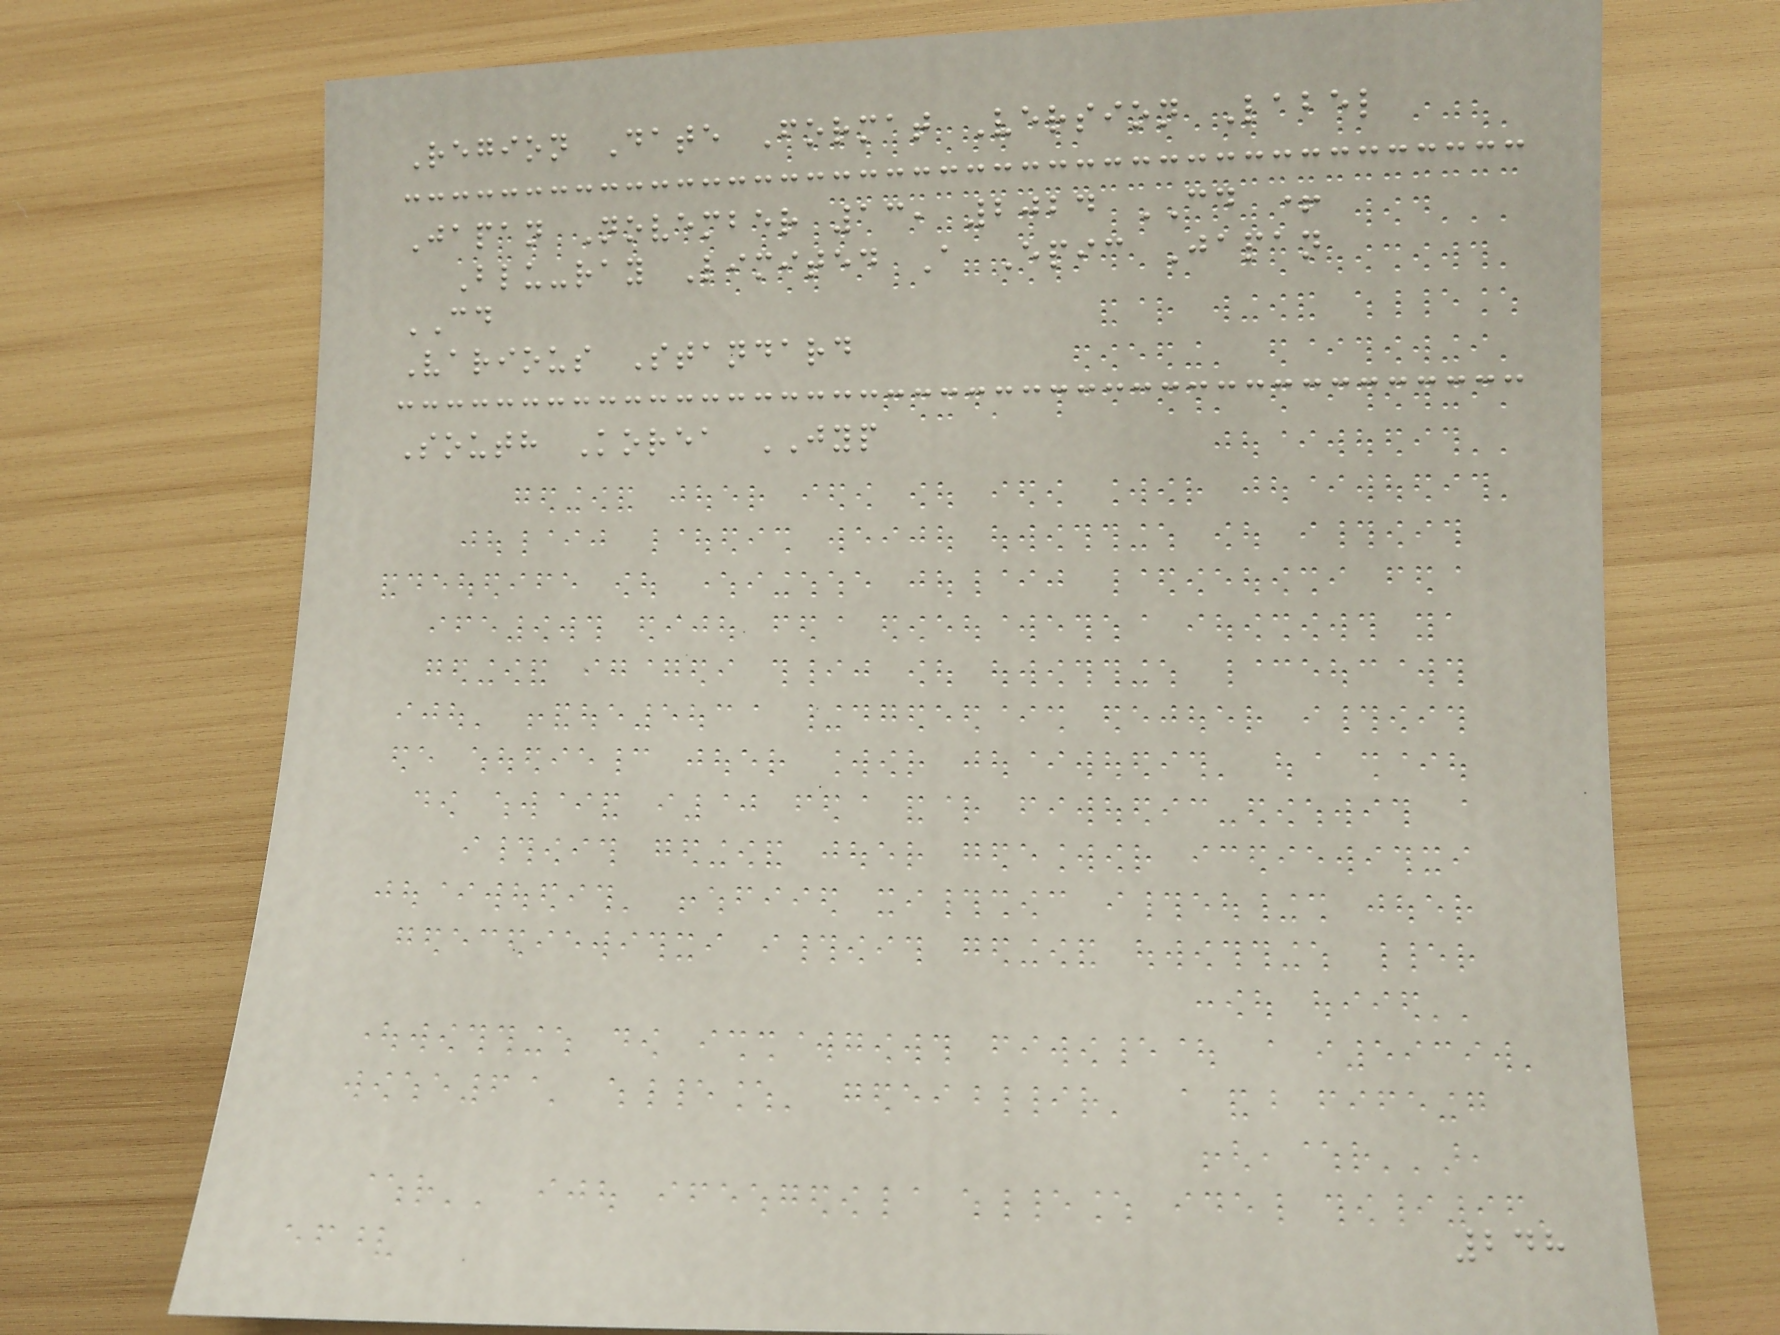Region Date Format Version Label
Japan November 13, 2024 CD +
Blu-ray Limited A Epic Japan
CD
Various Standard
South Korea JYP
248
